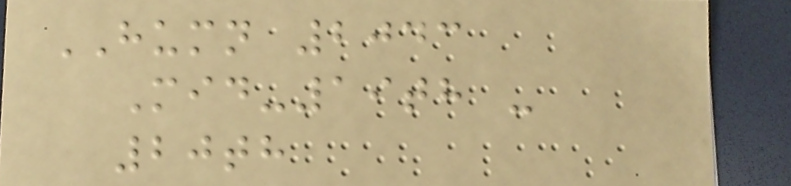HUMN 2043
Mid-19th -
20th
